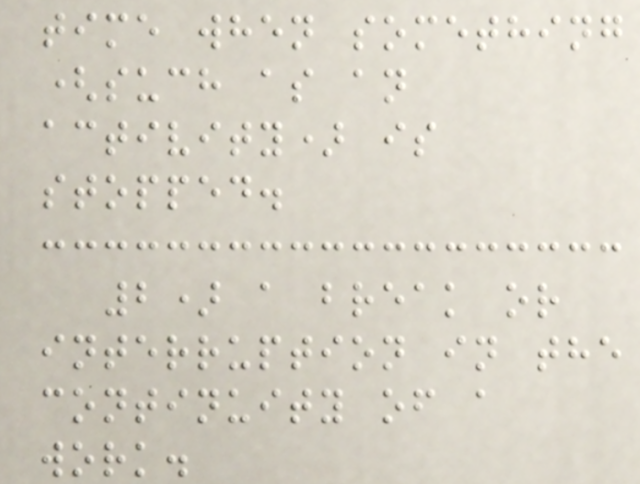time when something
(such as an
activity) is
stopped.
2) a break or
interruption in the
continuity of a
work.
